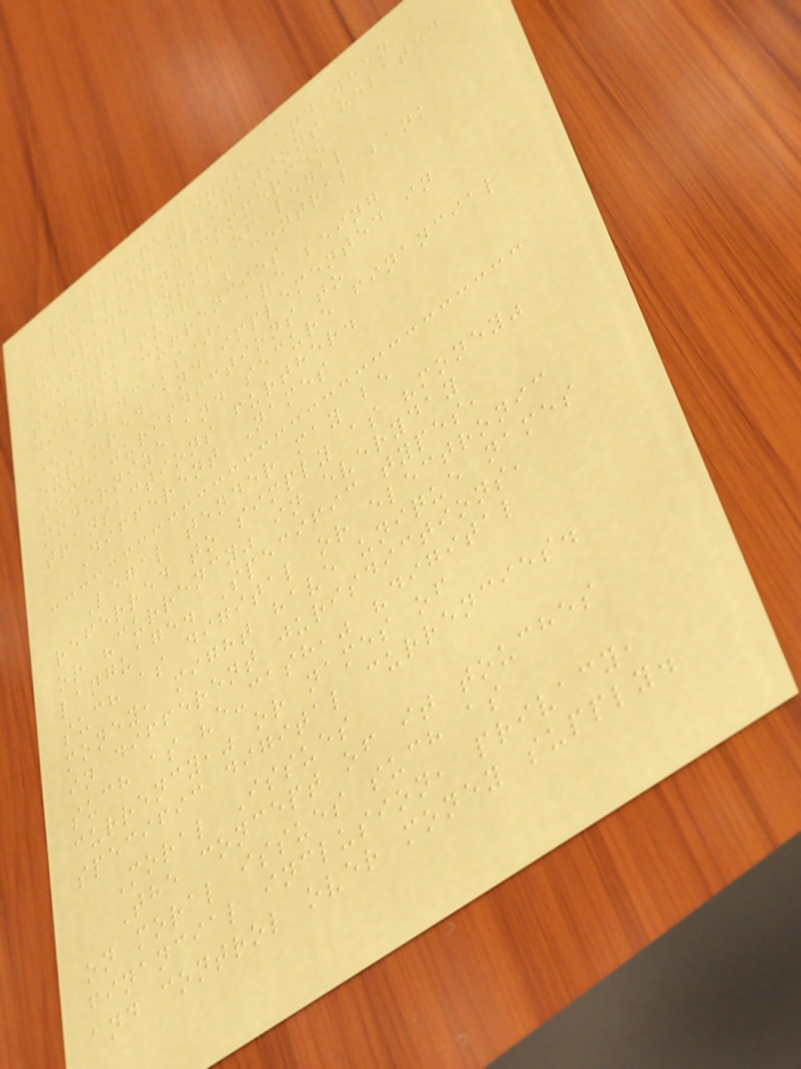loan repayments, and when
fulfilling obligations related
to trade and commerce.
Digital forms of legal
tender, such as central bank
digital currencies
(CBDCs), are being
explored and implemented in
some jurisdictions to
modernize and secure financial
transactions further.
Different Names
Legal tender may be
referred to simply as "money"
or "currency" in everyday
language. Specific types,
such as digital or electronic
money, might have unique names
in different jurisdictions,
such as "e-cash," "digital
currency," or names of
specific digital currencies.
Moral Issues
The concept of it touches
on moral issues such as
financial inclusion, privacy,
and control over money supply.
